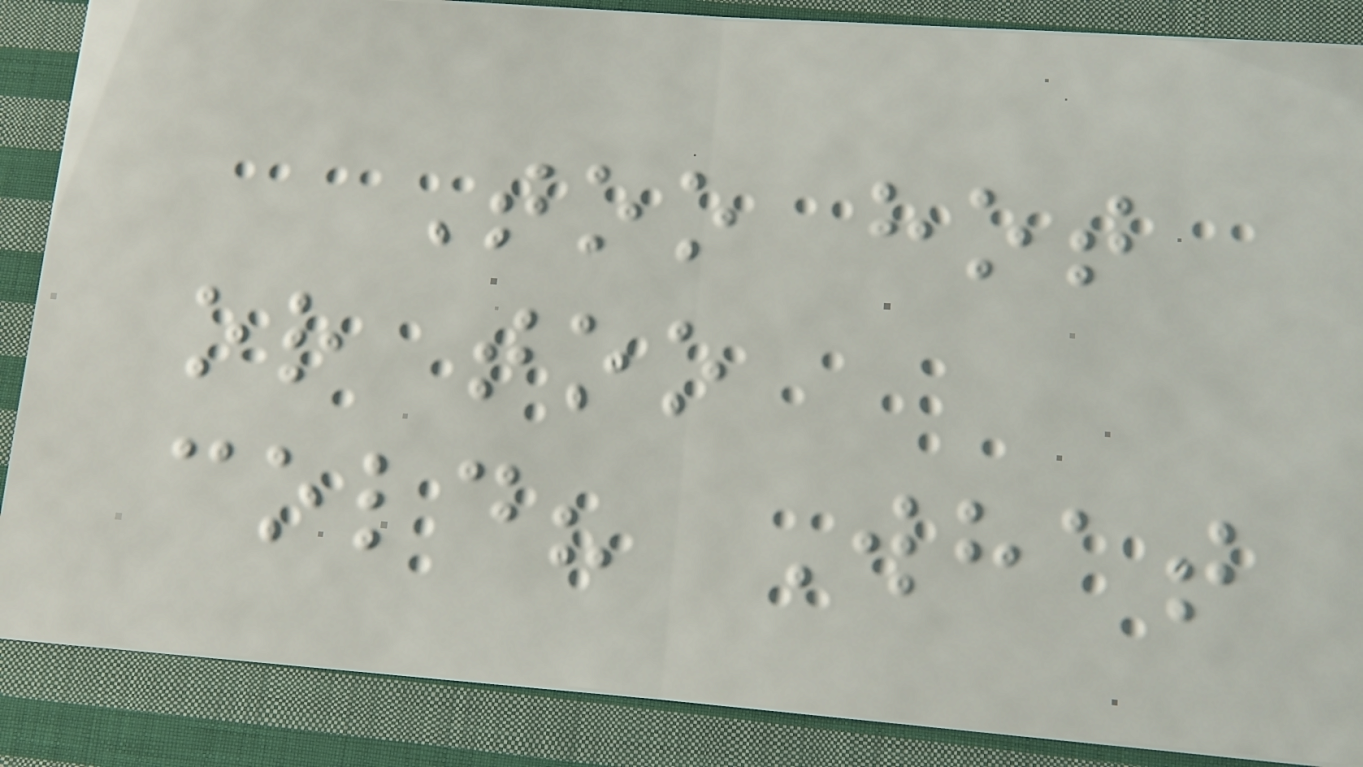Too hot
or too
cold? What
